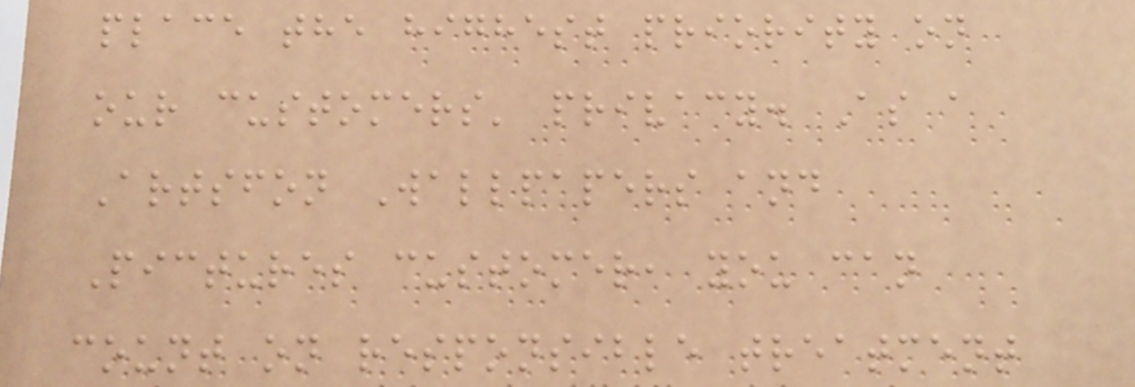place the highest priority on
our customers' privacy. As a
Artsfon Wallpapers and
Pictures customer, you can
count on responsible treatment
